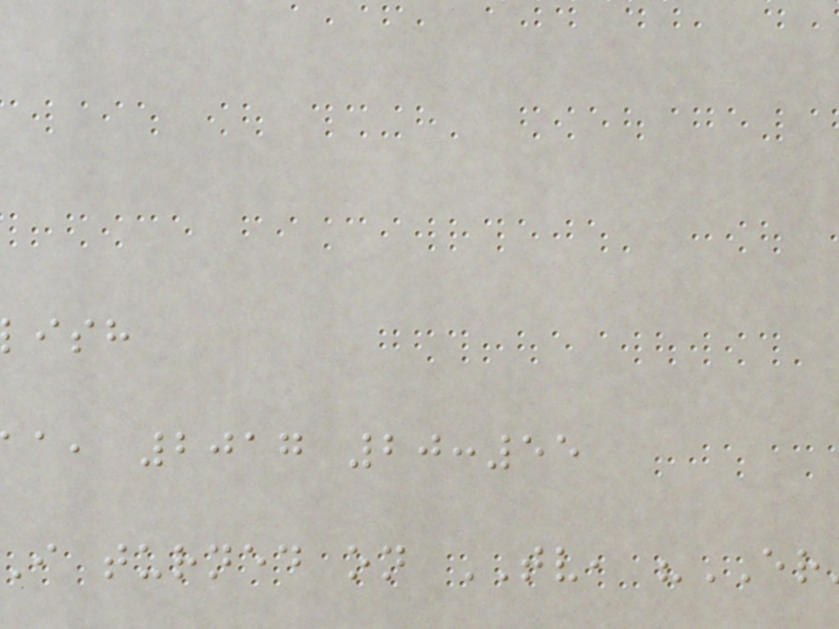a, 2017 20:55
i turned on TV, "ER
